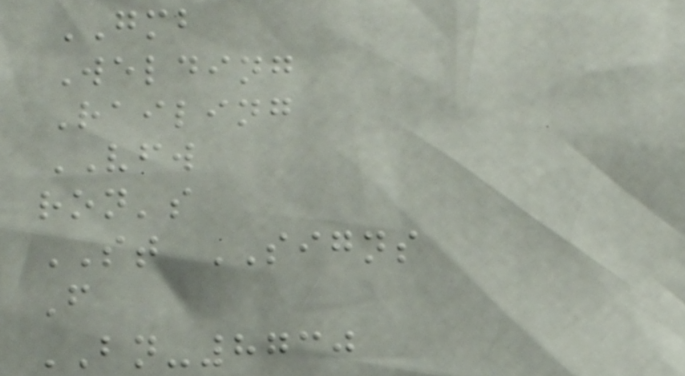GMB
Welding
Railing
VFW
ron's
ST SIGNS
F
BN-8730
